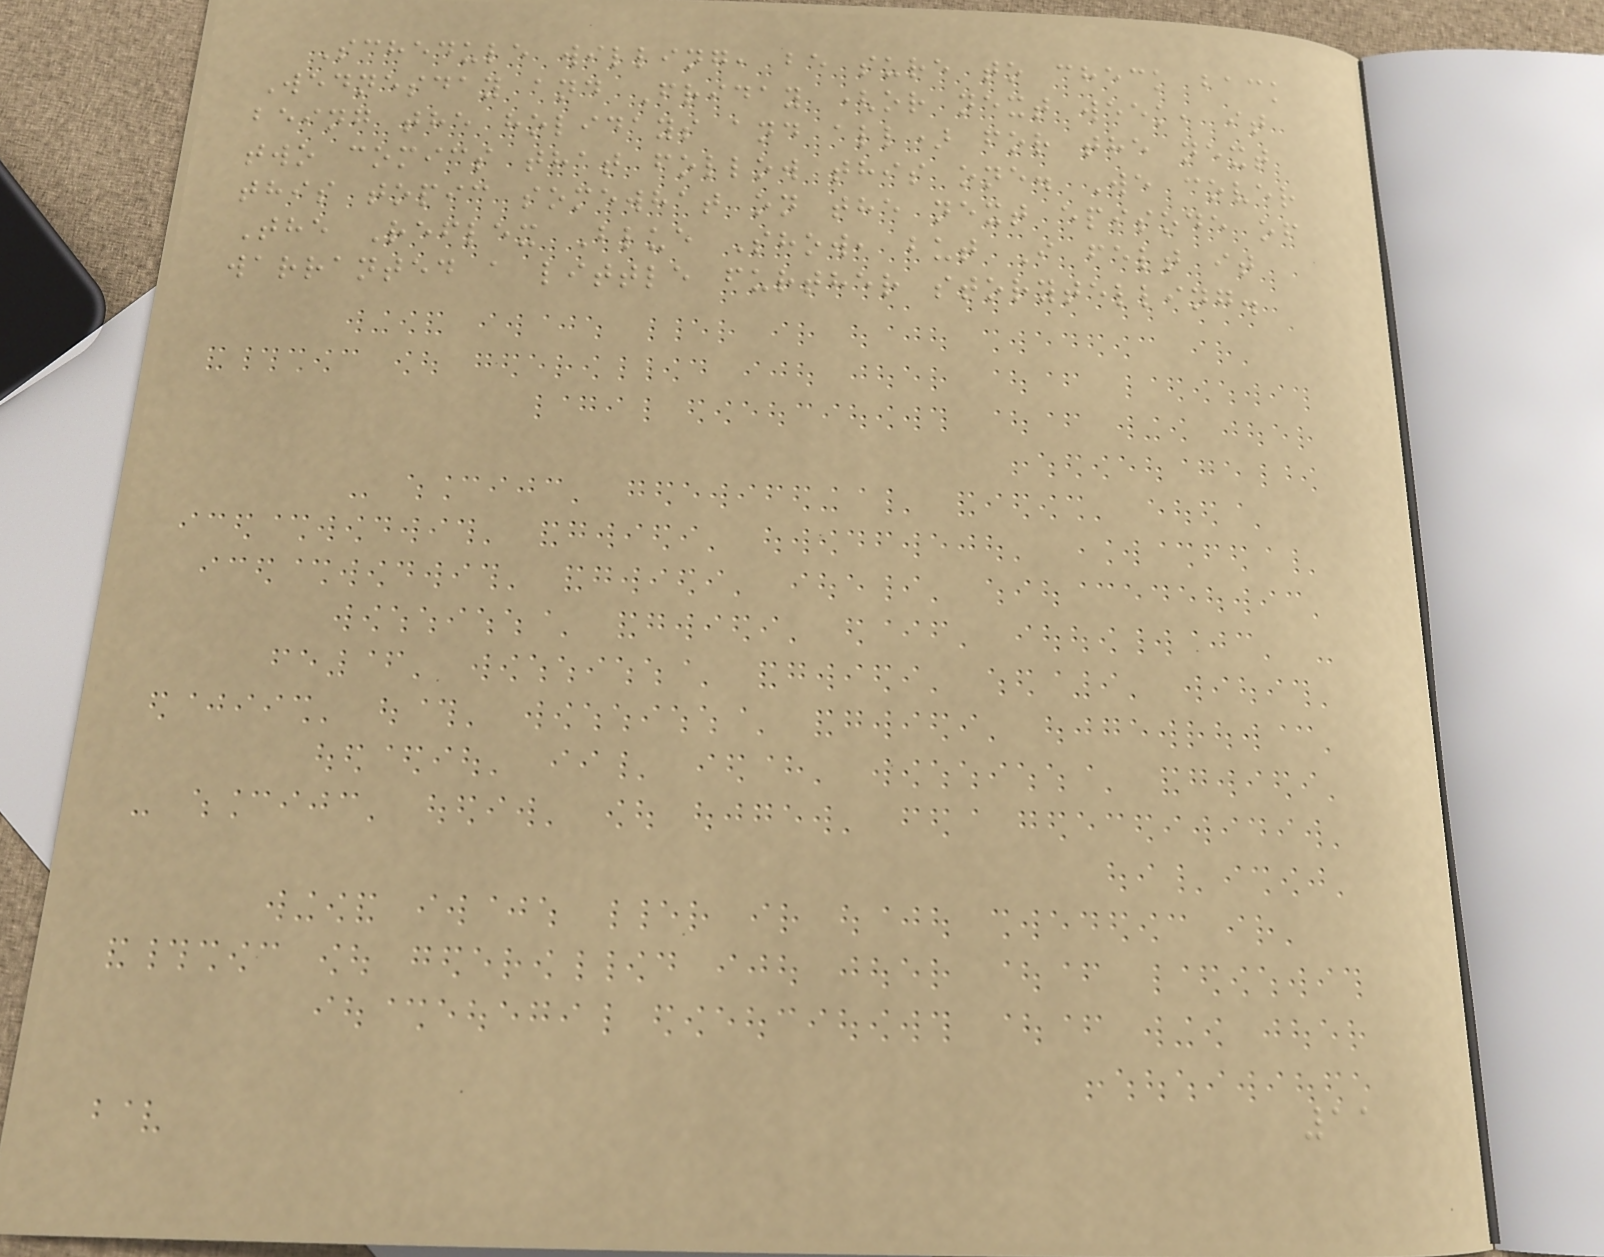Schedule willing, be sure to check back
Wednesday and Friday (or next week, it
being the holidays and all) for the next
two comics that follow this one. We cover
this topic somewhat on the next episode of
The Reflex Blue Show, but I felt it
warranted a little further storytelling.
11
